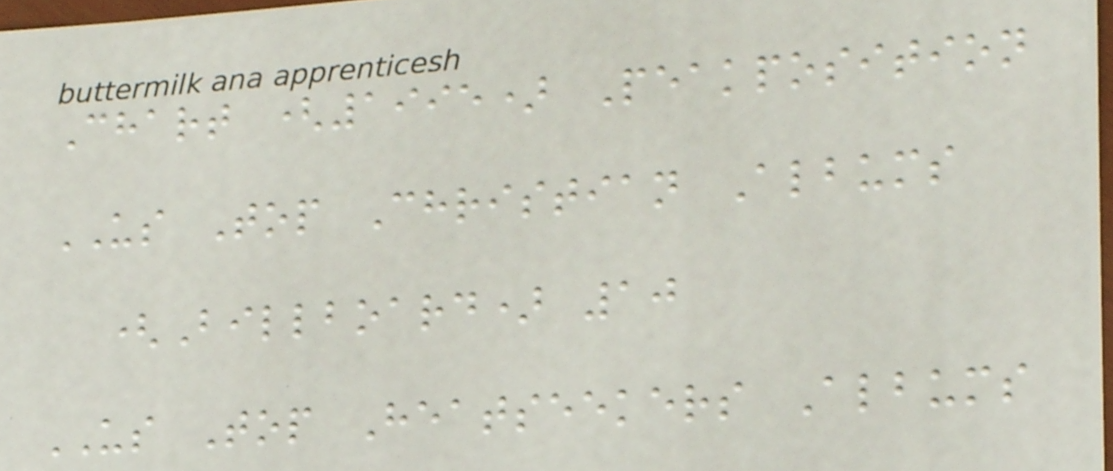Chart (1995) Peakposition
US Top Christian Albums
(Billboard) 10
US Top Heatseekers Albums
